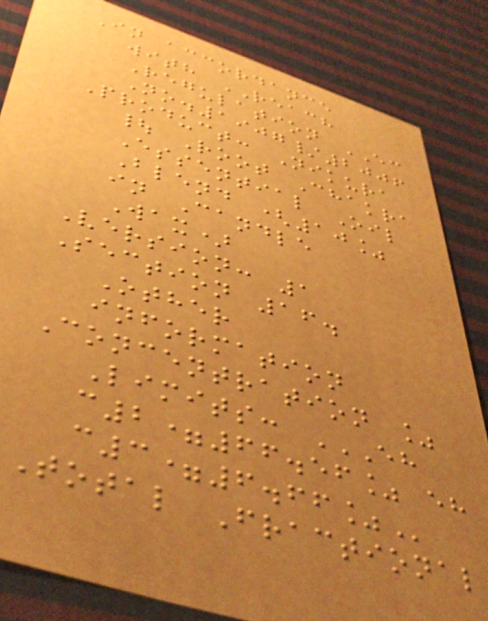In accordance
with REACH
Regulation EC
No.1907/2006
Product: Nikura
| Root Chakra
Essential Oil
Blend (10%
in Candle
Wax)
Version: 1
Section 16.
Other
information
Concentration %
Limits: EH
C2=66.56% EH
C3=6.66%
Total Fractional
